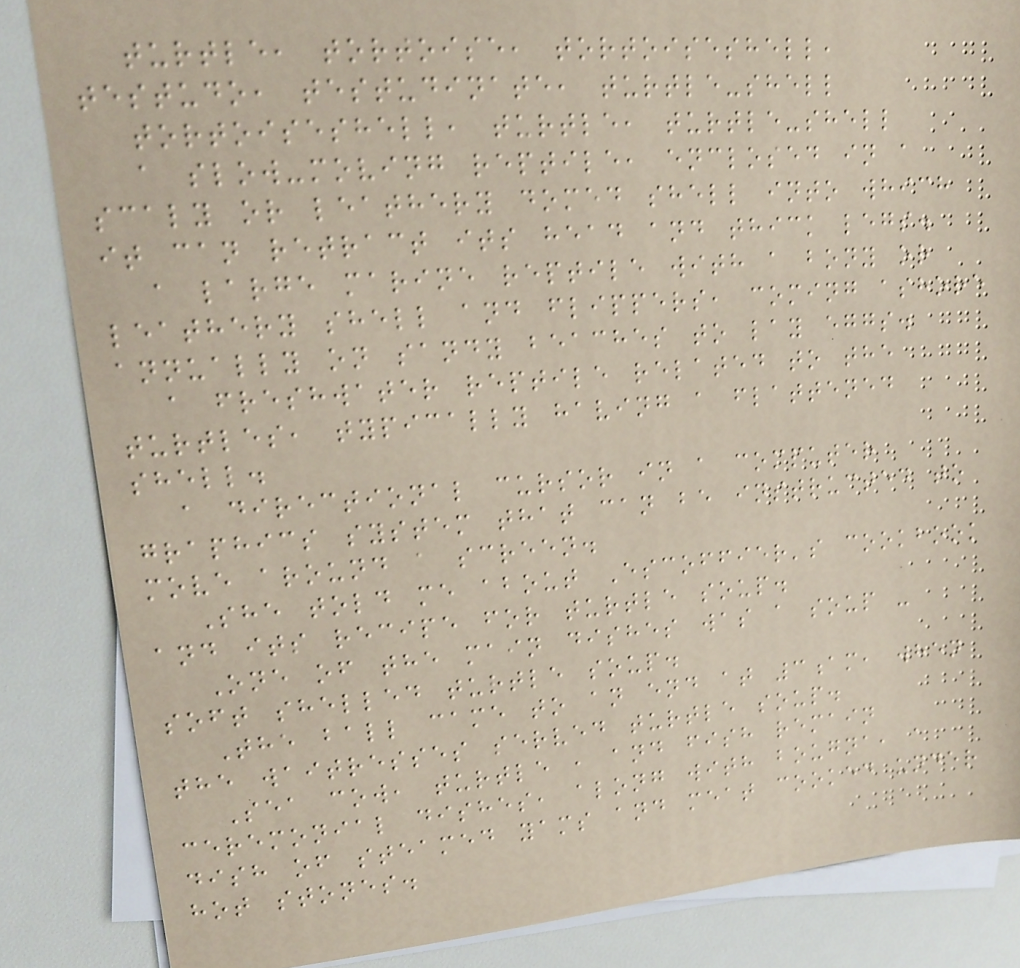turtle, tortoise, tortoiseshell,
testudo, testudinate, turtle-shell
tortoiseshell, turtle, turtle-shell
a slow-moving reptile, enclosed in a
scaly or leathery domed shell into which
it can retract its head and thick legs.
a large marine reptile with a bony or
leathery shell and flippers, coming ashore
annually on sandy beaches to lay eggs.
a freshwater reptile related to the
turtles, typically having a flattened
shell.
a directional cursor in a computer
graphics system that can be instructed to
move around a screen.
She told me about Escoffier's cookbook
and its recipe for turtle soup.
One of the main dishes was a soup -
soft shelled turtle soup.
The ball came to an end at 3am, when
the waitresses served turtle soup.
Sea cow, turtle , and fish remain
ceremonial dishes, along with bougna, a
dish of steamed yams and meat cooked under
hot stones.
